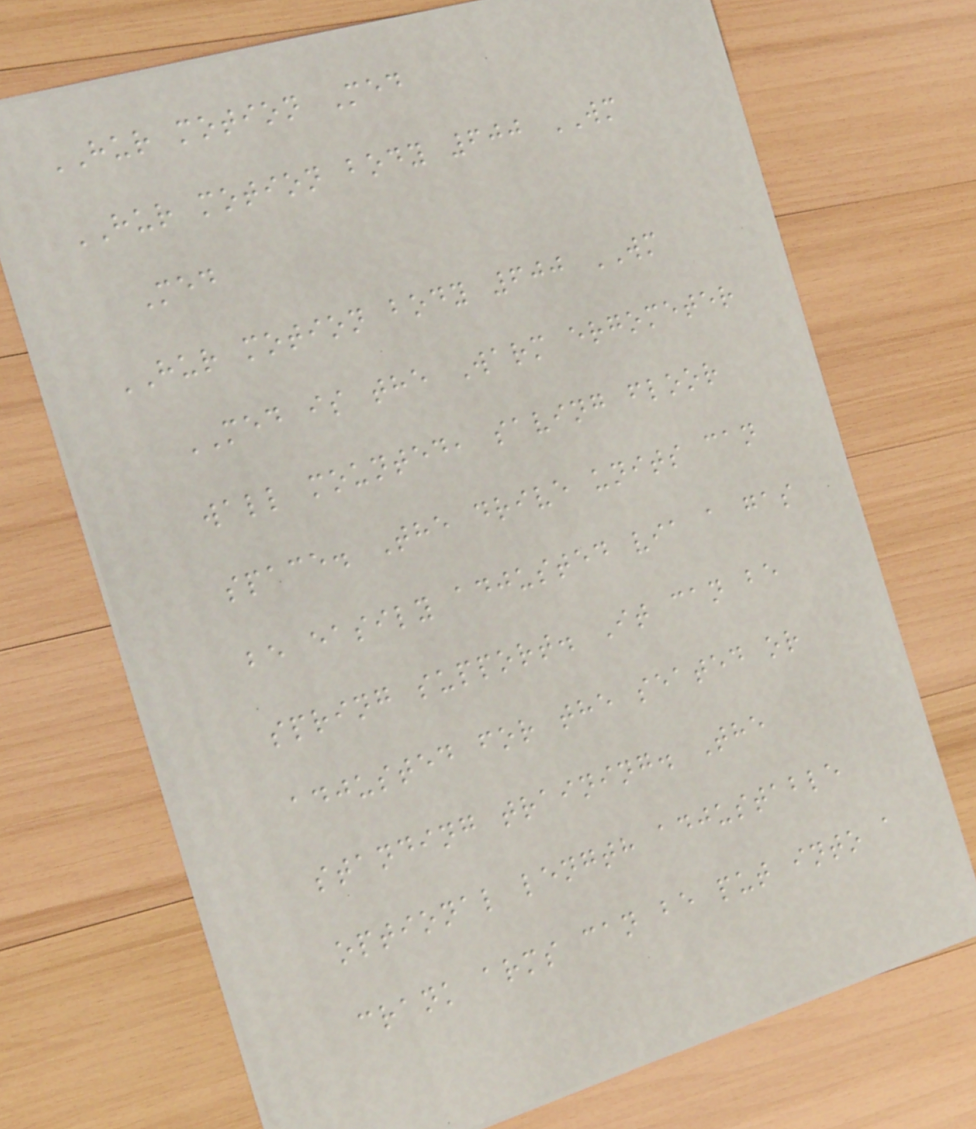HUR motion Med
HUR motion body 600 WM
Med
HUR motion body 600 WM
MED is the Warm ergometer
wall mounted, saving floor
space. The drive units can
be easily adjusted via a gas
spring support. It can be
adjusted for the seated or
standing training. The
optional length adjustable
crank arms can be put into a
